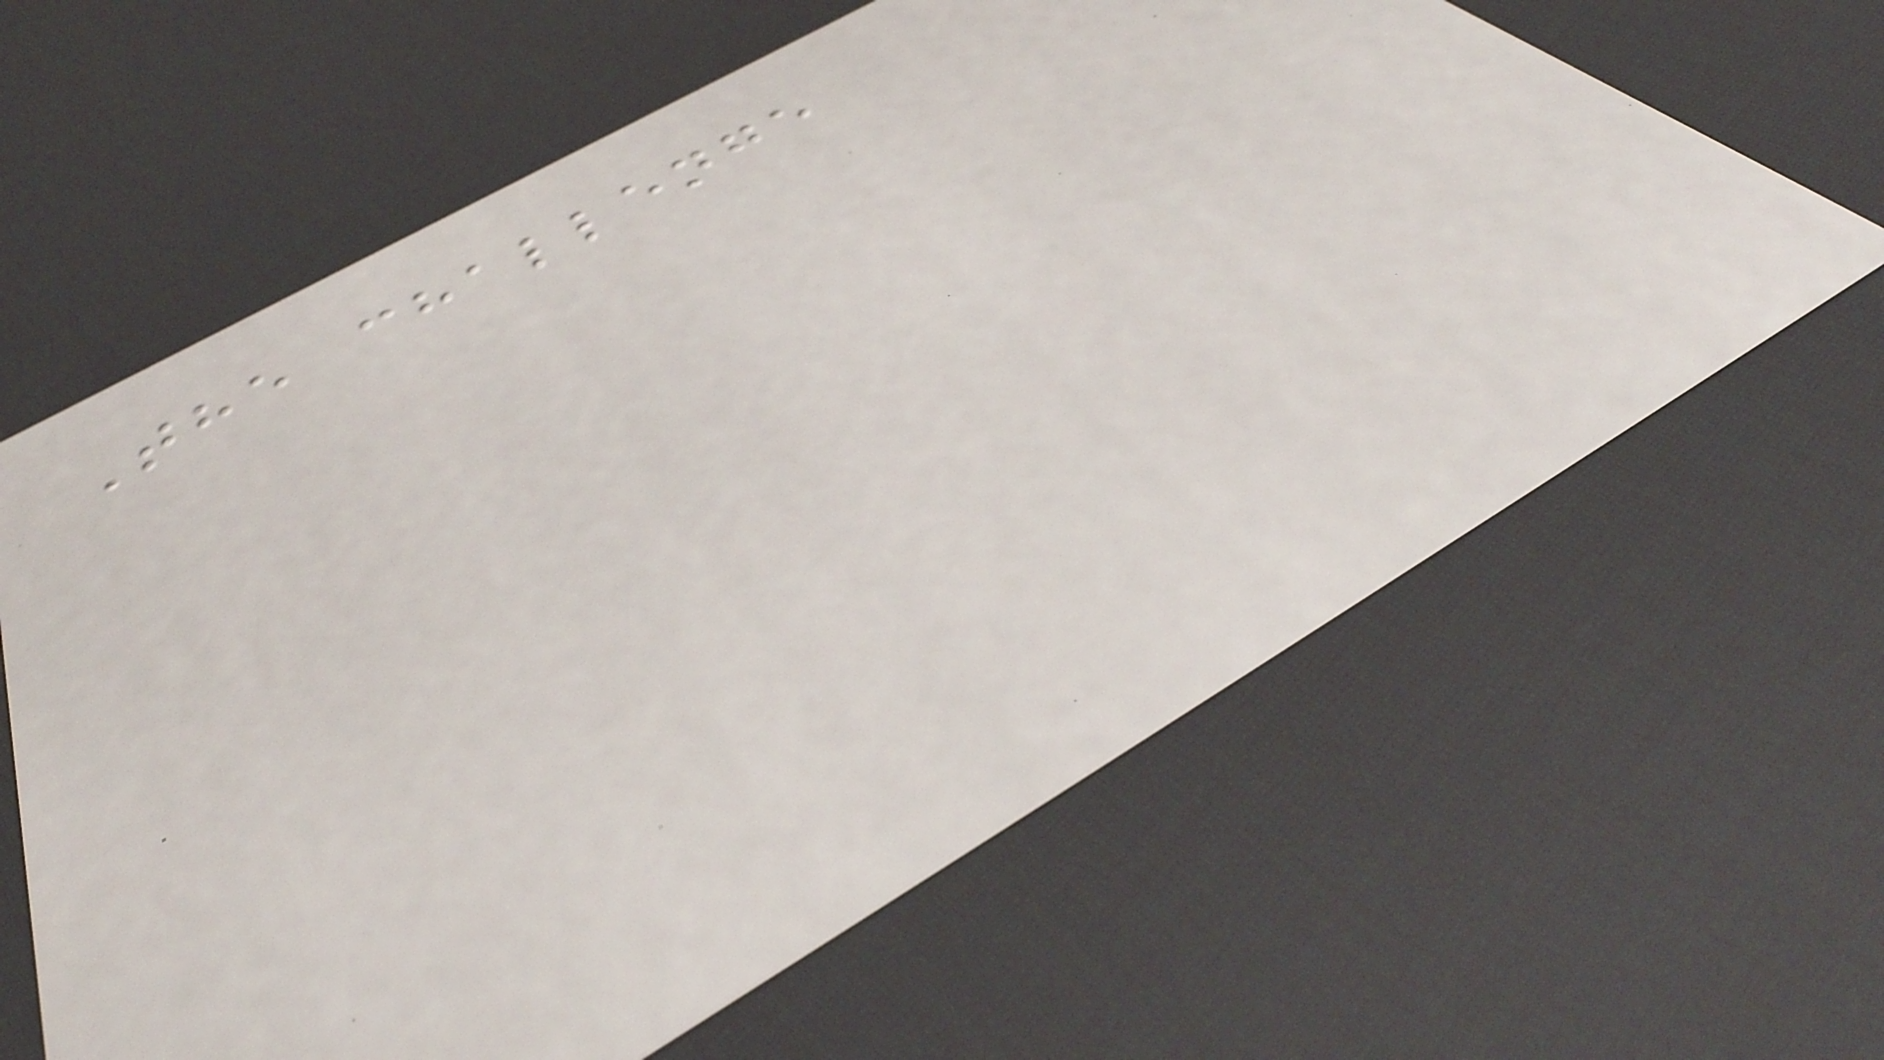The challenge
